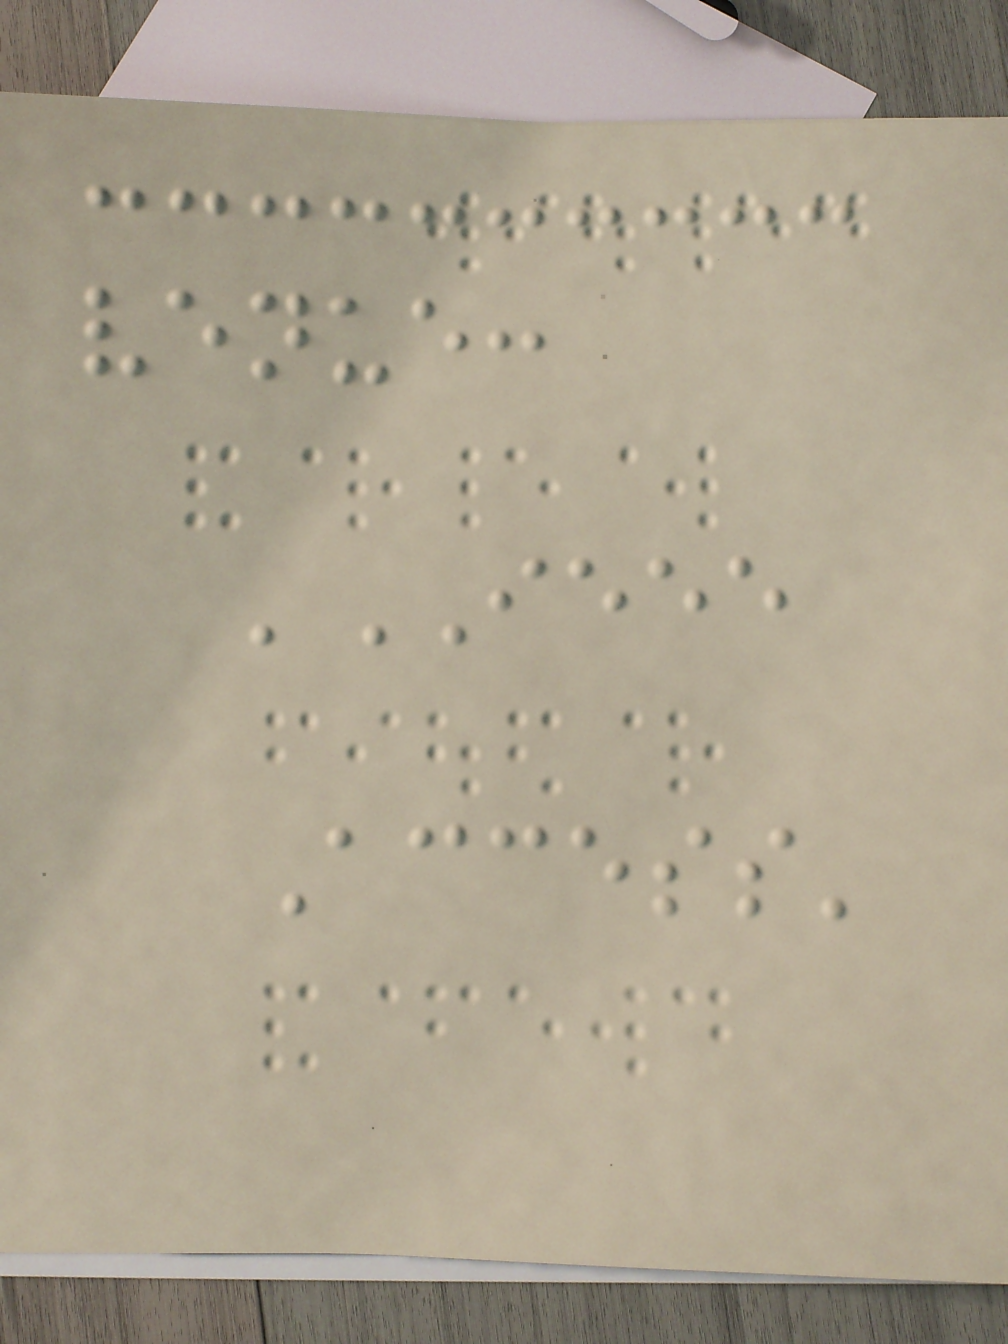venue:
'IEEE
Access'
